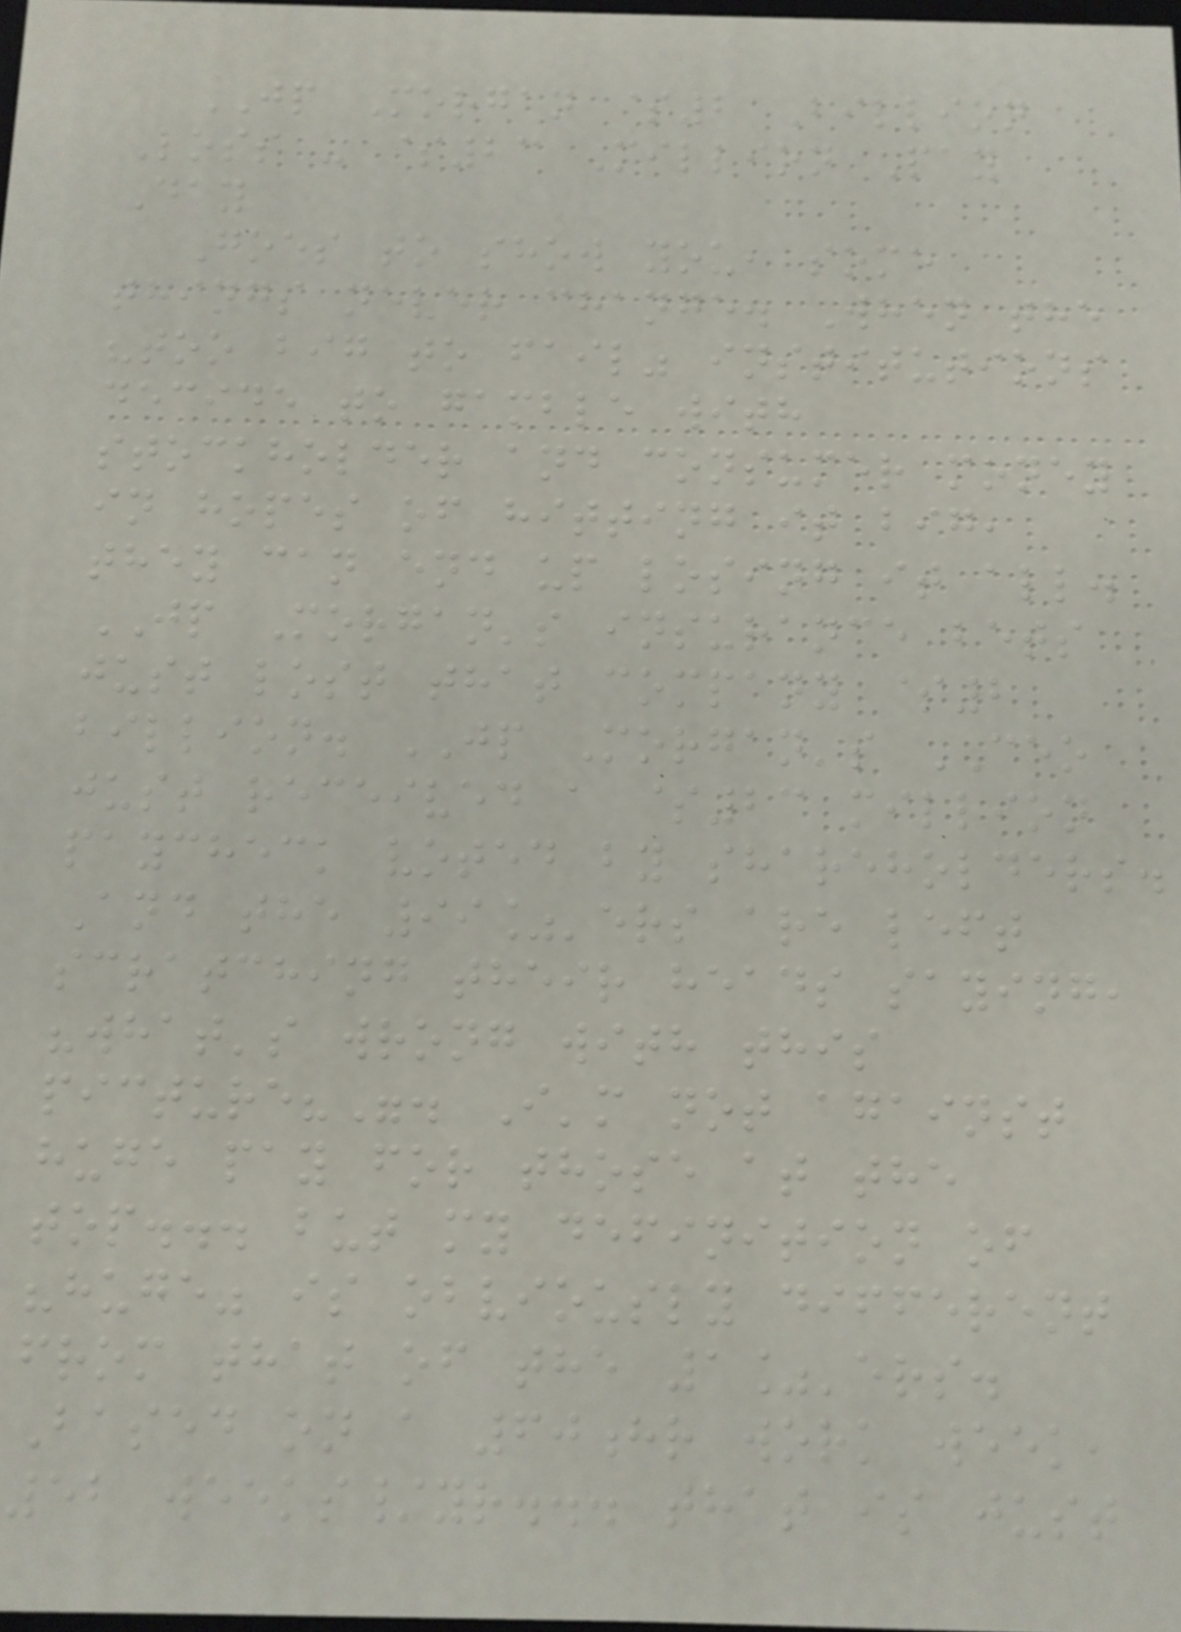JP Morgan $2 Billion
Loss - $23 Million Pay
Day
Goes to show you, some
things never change. When the
"too big to fail" institutions
decide to gamble with
stockholder and consumer money
in hopes of hitting it big,
they can end up losing it all.
JP Morgan's insurance bets
just lost that company $2
billion. JP Morgan's CEO
just received a $23 million
paycheck voted by shareholders.
And the 99%'ers are left
scratching their heads saying,
"what's wrong with this
picture?". I'm not against
huge pay for those at the
top... but my definition of
"huge" is obviously different
from that of the 1%'ers.
Based on a 60hr work week,
52 weeks/yr... that is just
